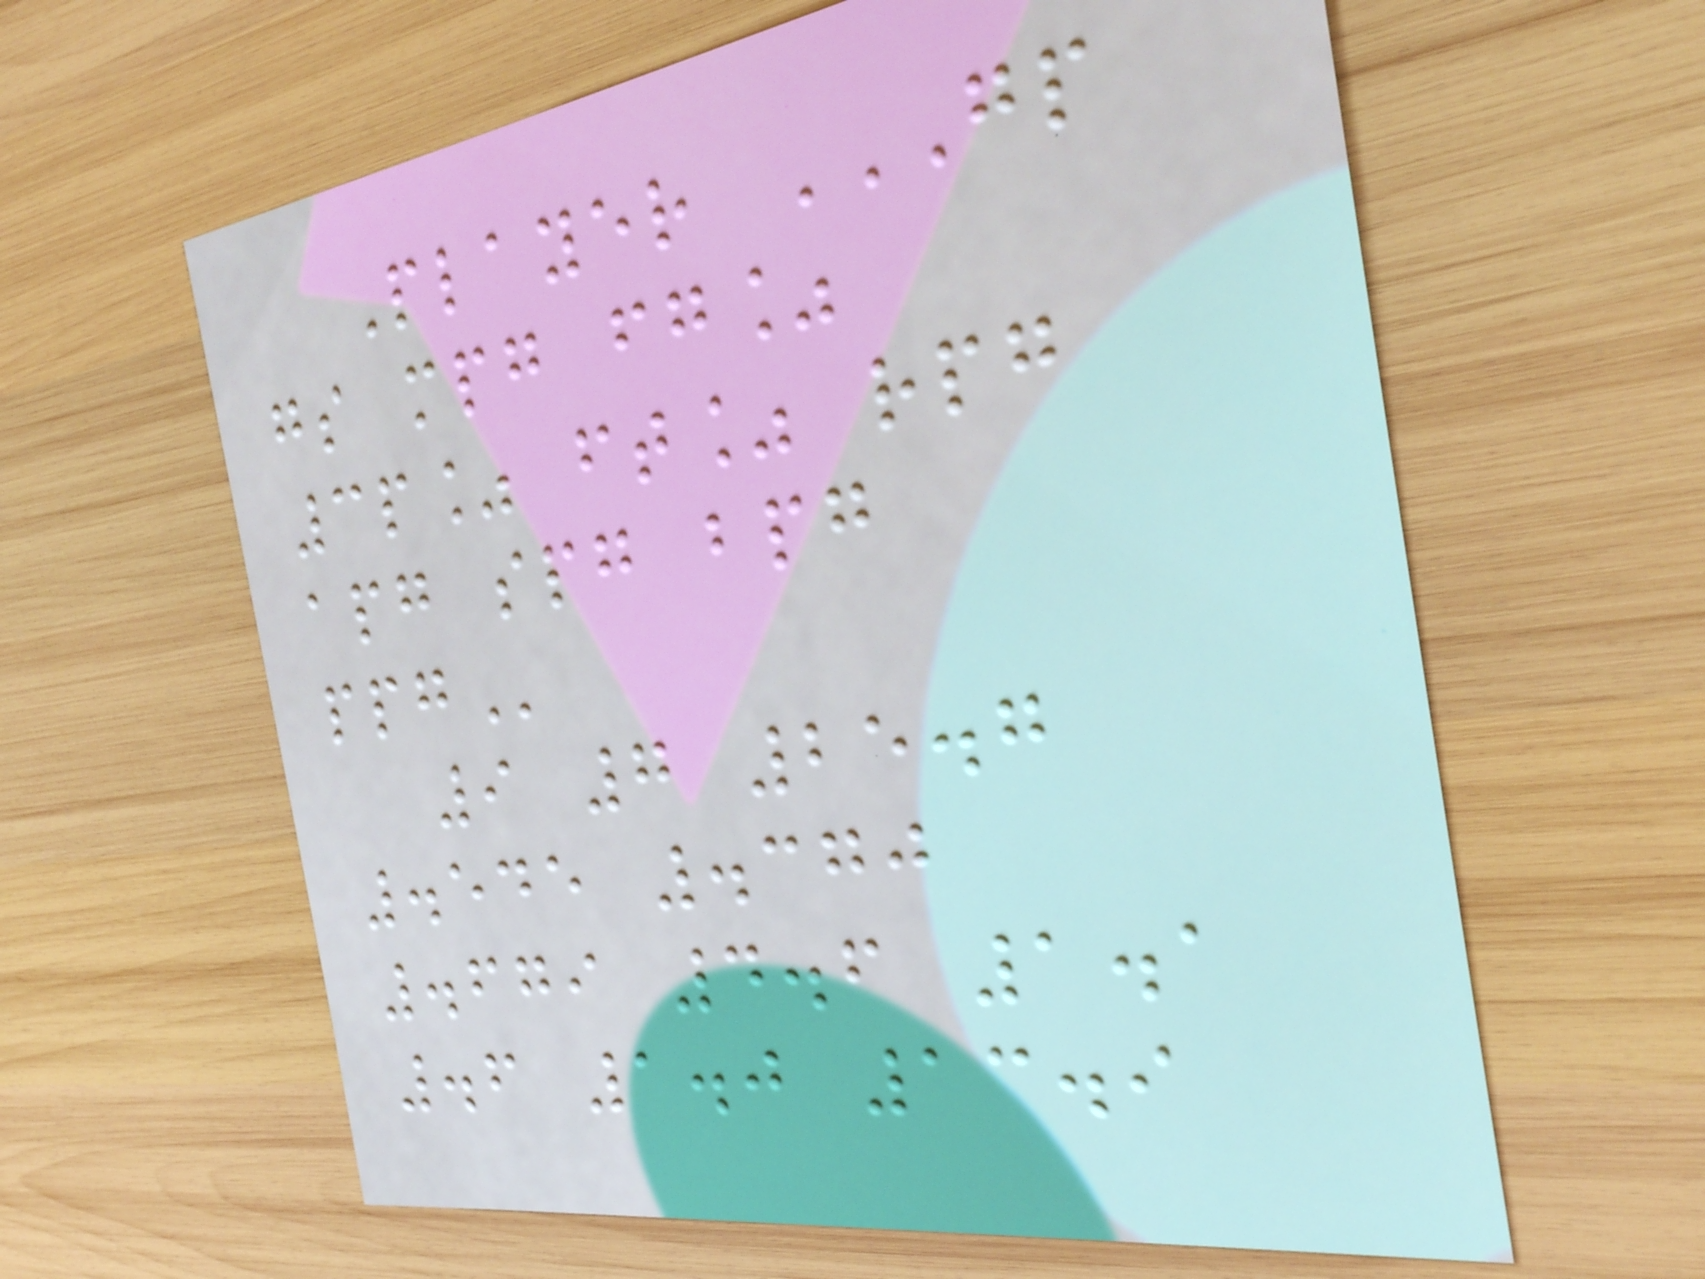Player GP
GS MPG FG%
3P% FT% RPG
APG SPG BPG
PPG
9 7 25.7
.545 .370
.679 4.6 1.1
.6 1.0 13.9
